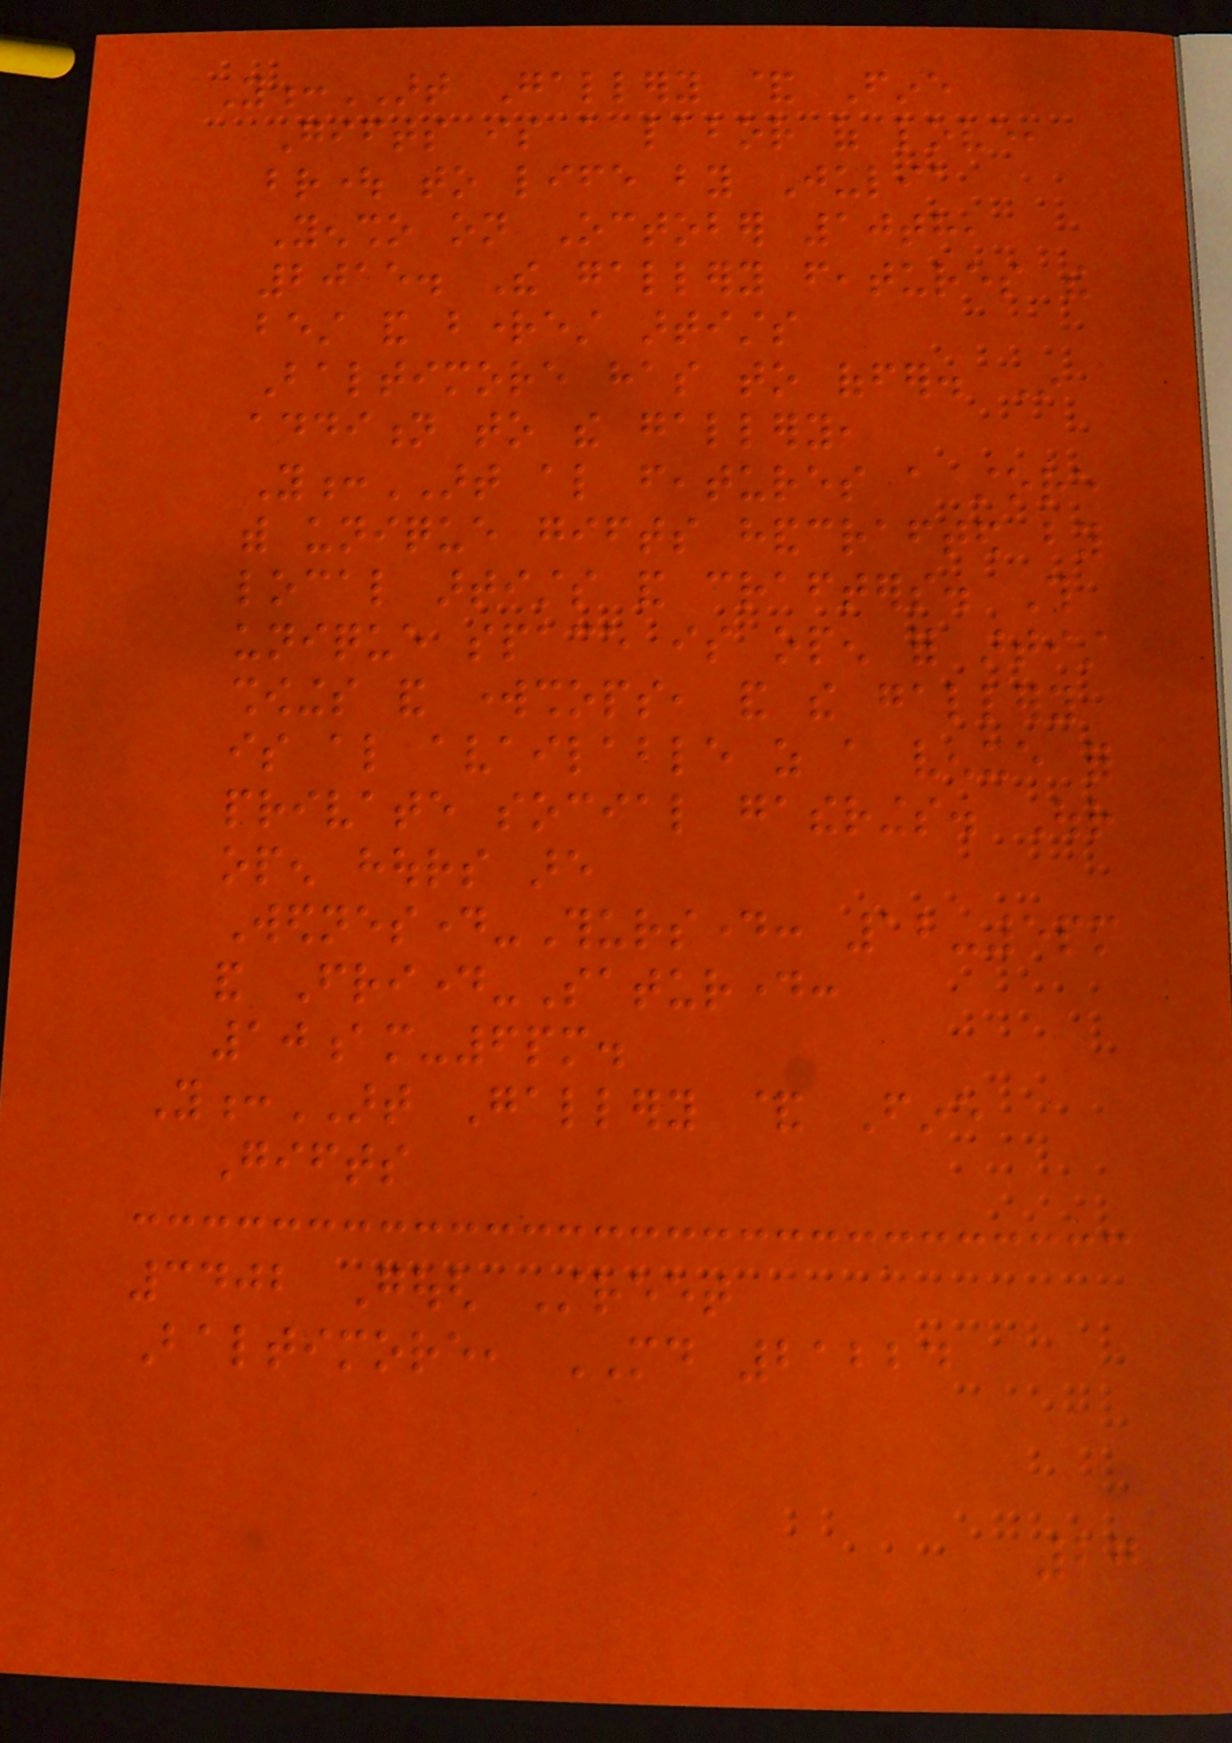Y:ART Gallery & Fine
Gifts is a labor of love,
brought to life by Julia
Yensho on October 10th,
2015. The gallery features the
best and brightest artists
Baltimore has to offer. In
addition to the gallery,
Y:ART also features a store
with unique gifts handcrafted by
local artists and crafters. This
unique space is open for artist
showings and workshops, and the gallery
is also available as a venue for
private social gatherings. Our
open hours are
Wednesday-Thursday: 12-5pm
and Friday-Saturday:
10am-6pm.
Y:ART Gallery & Fine
Gifts
3402 Gough Street
Baltimore, MD 21224
27
